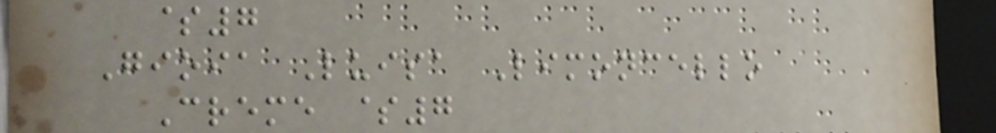$7
Gioia Luisa Limoncello
Creme $7
